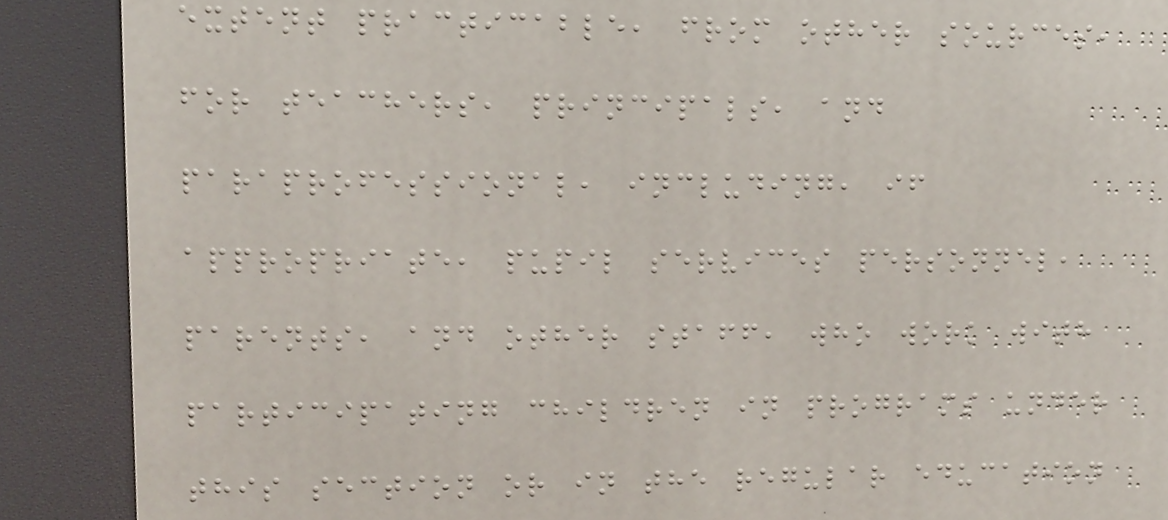extent practicable, from other sources,
for teachers, principals, and
paraprofessional, including, if
appropriate, pupil services personnel,
parents, and other staff, who work with
participating children in programs under
this section or in the regular education
